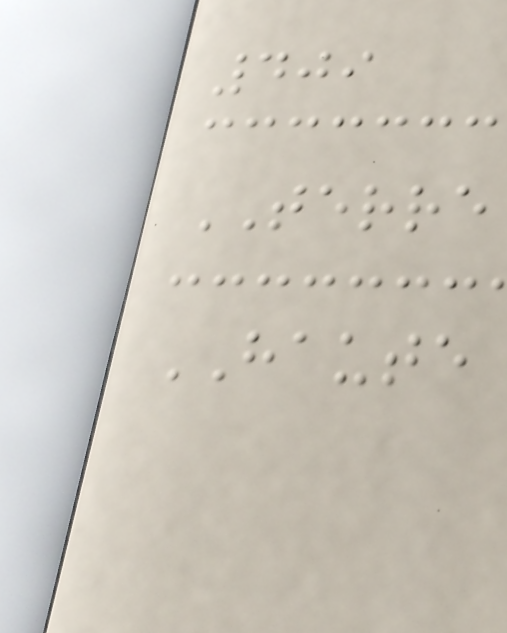409
TERRE
HAUTE
